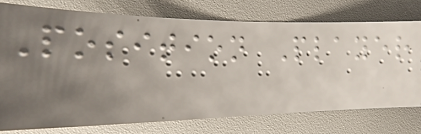Position Player
